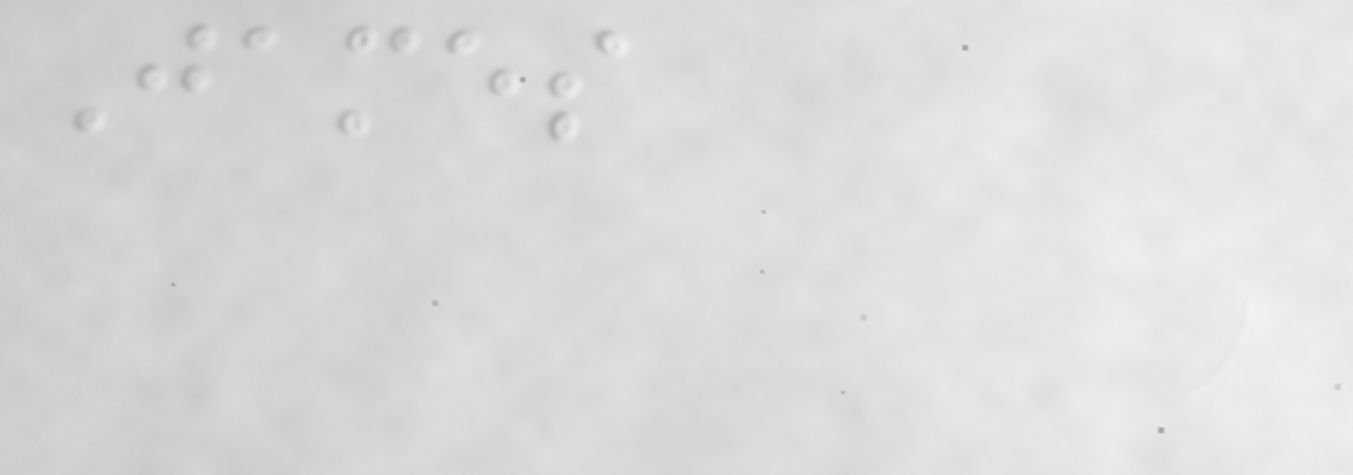James
